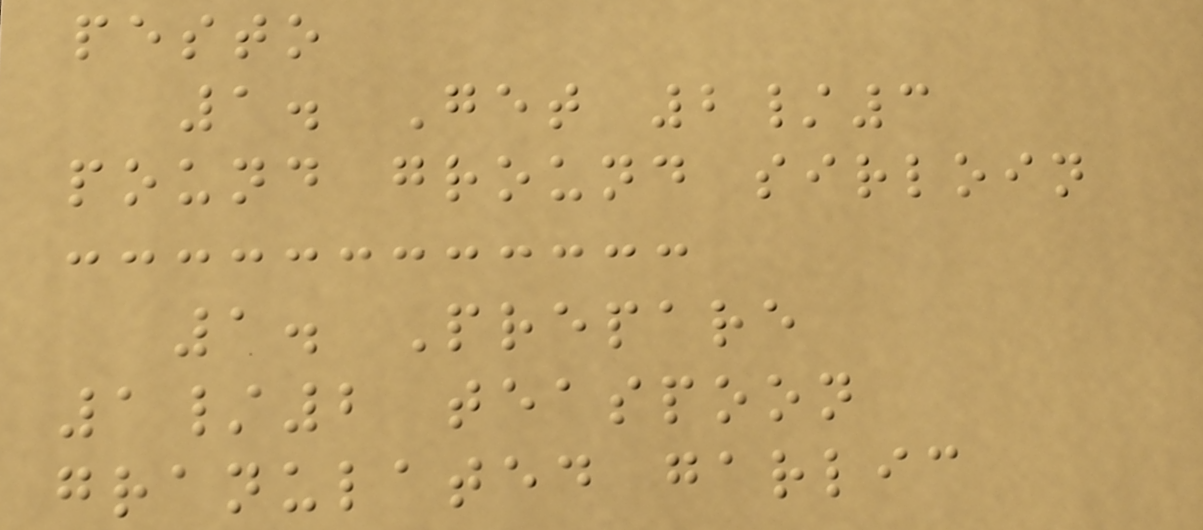pesto
1. Get 2/3
pound ground sirloin
1. Prepare
1/2 teaspoon
granulated garlic
